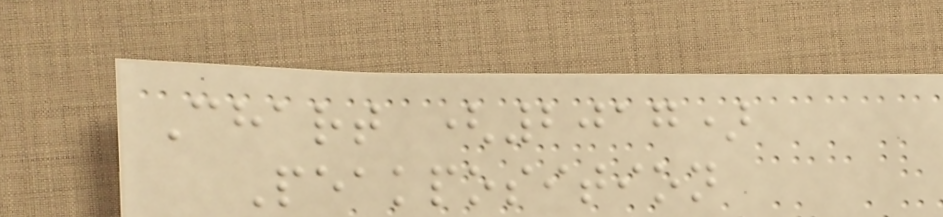Chart (2017)
Peakposition
